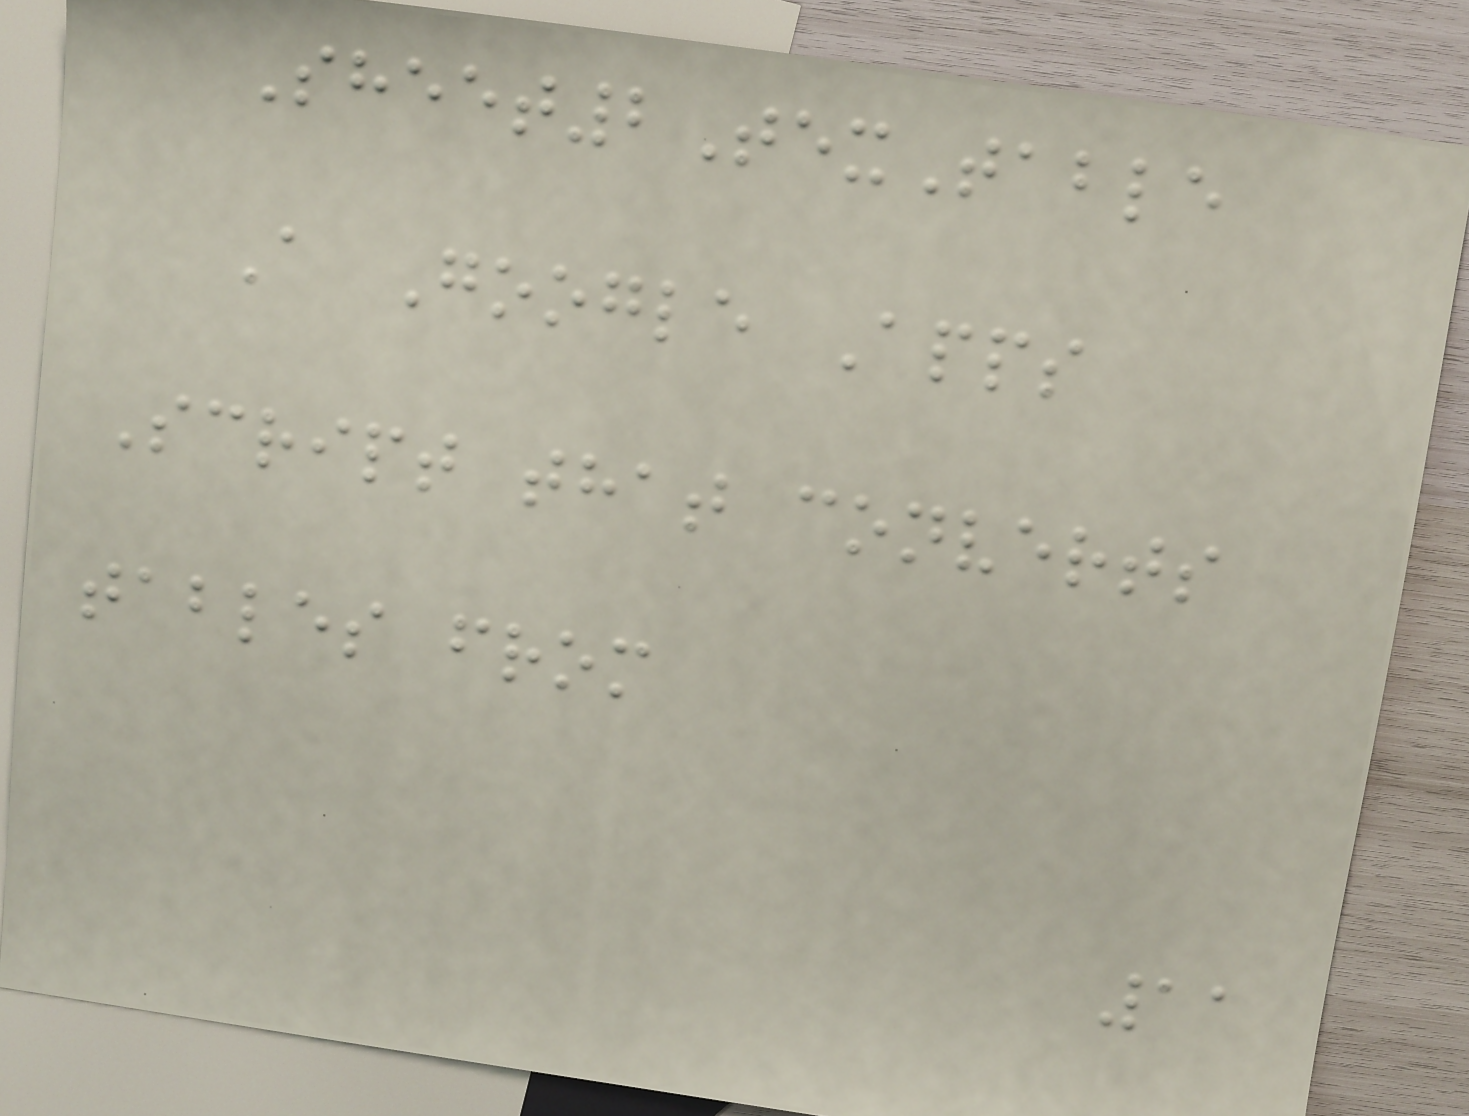Sheet2TexTable
A Google Apps
Script that converts
tables from
11
